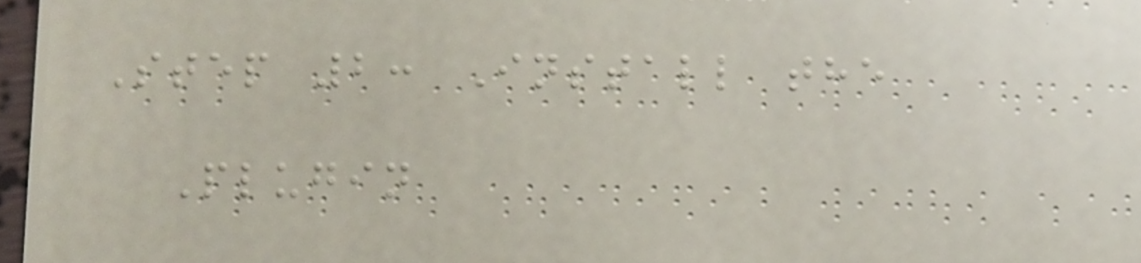Step 2: Install the
Plugin
